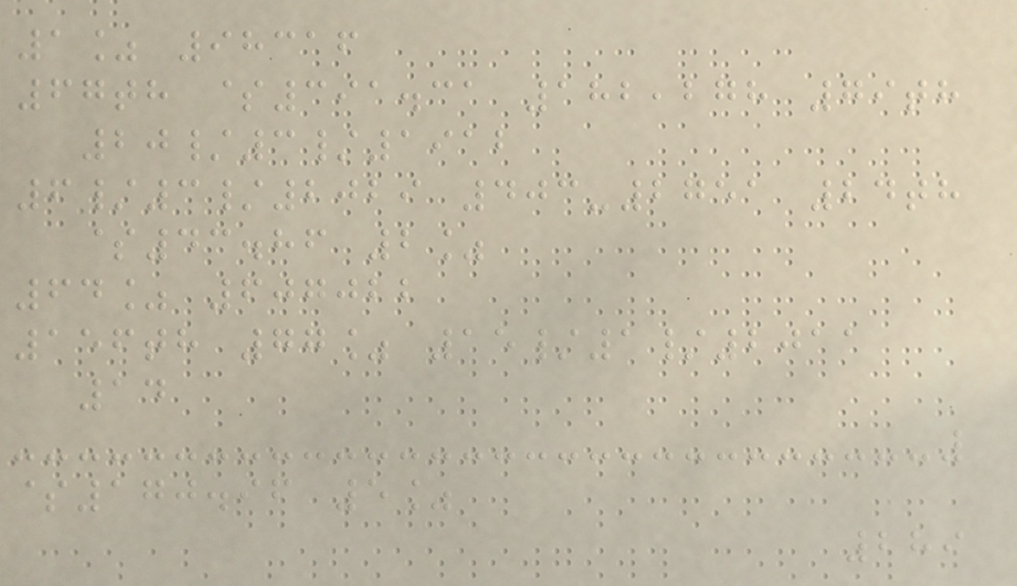1% 98316
67th $391.31 182,278 79th
20/3/1912
6/3/2029 403-2751 24th
$43.86 2%
64% 607022
156th 77% 15/1/2011
14
$170.96 5%
289
